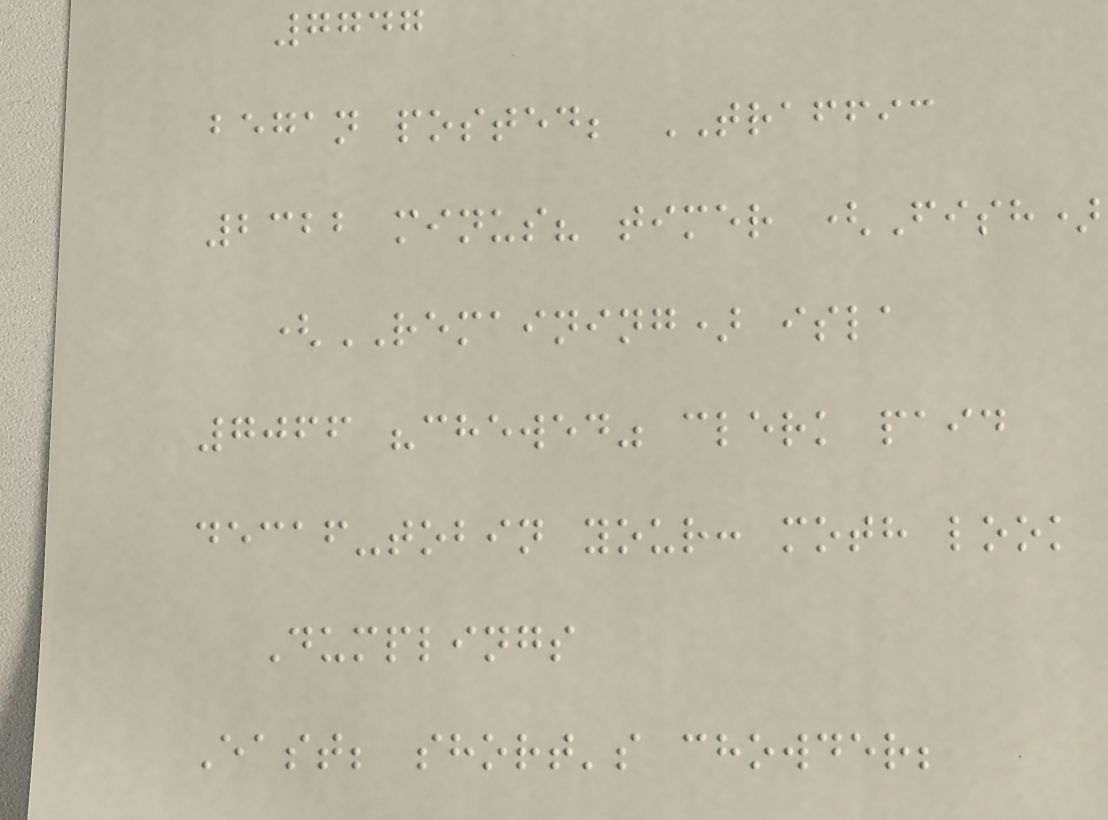7747
began posted; TRAFFIC
2322 minus? timer (Fish)
(REMAINING) isla
7066 "chewed" clerk paid
decaf-tobin your: moth look
Dumplings
East; short's chowder;
